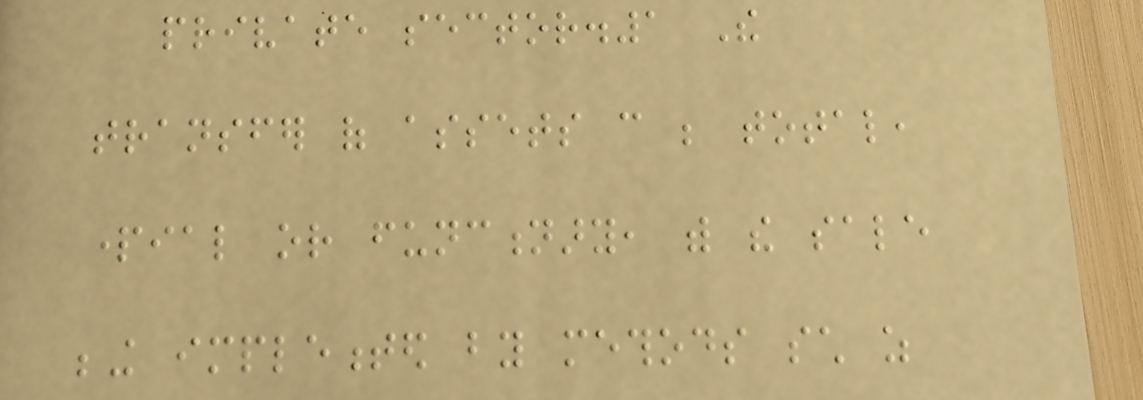private sector.1 The
transfer of assets can be total,
partial or functionary, with the sale
being implemented by methods such as
